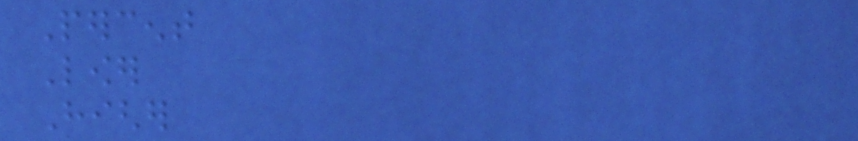Percent
Lower
Higher
